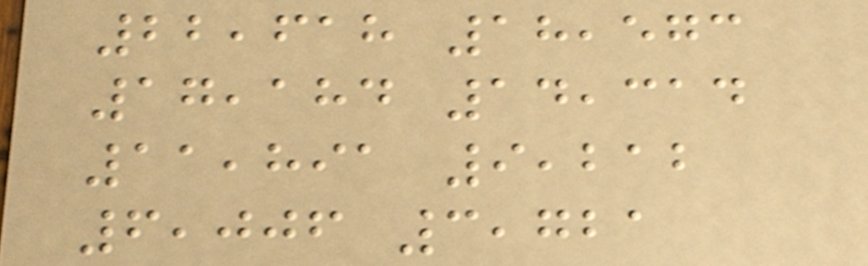22,618 18,573
17,184 14,314
11,891 9,212
6,006 3,721
